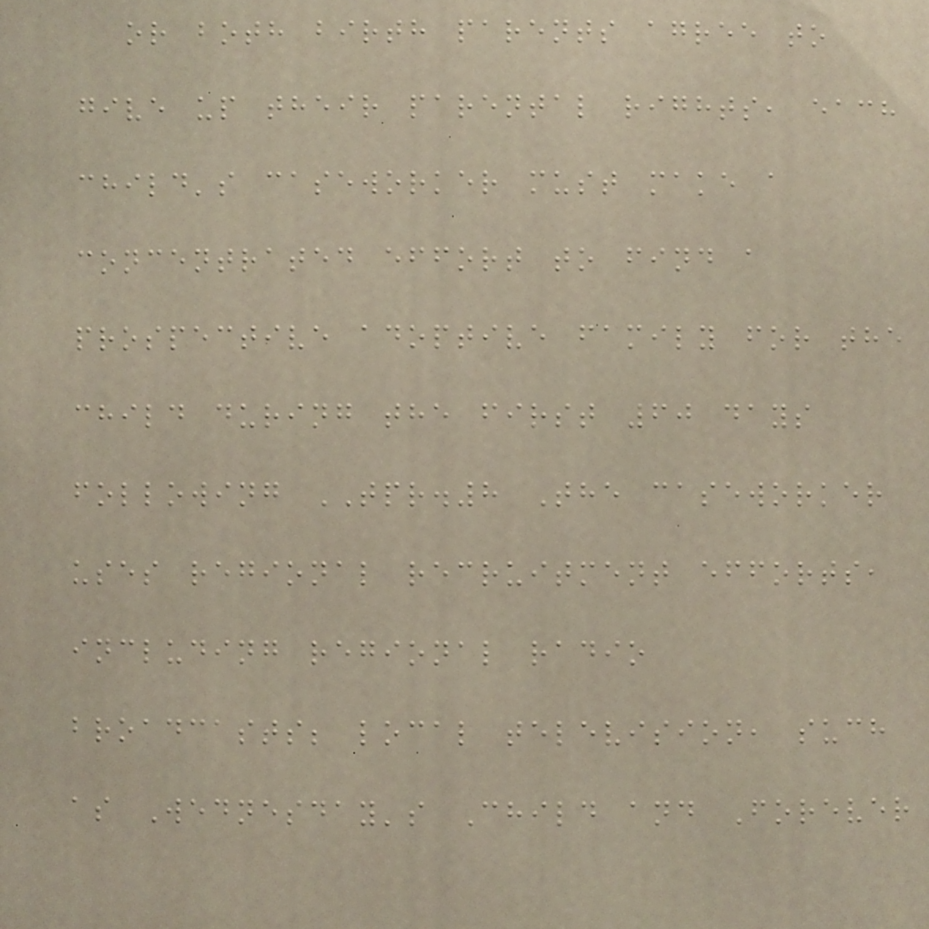or both birth parents agree to
give up their parental rights, each
child's caseworker must make a
concentrated effort to find a
prospective adoptive family for the
child during the first 60 days
following TPR.8 The caseworker
uses regional recruitment efforts,
including regional radio
broadcasts; local television, such
as Wednesday's Child and Forever
